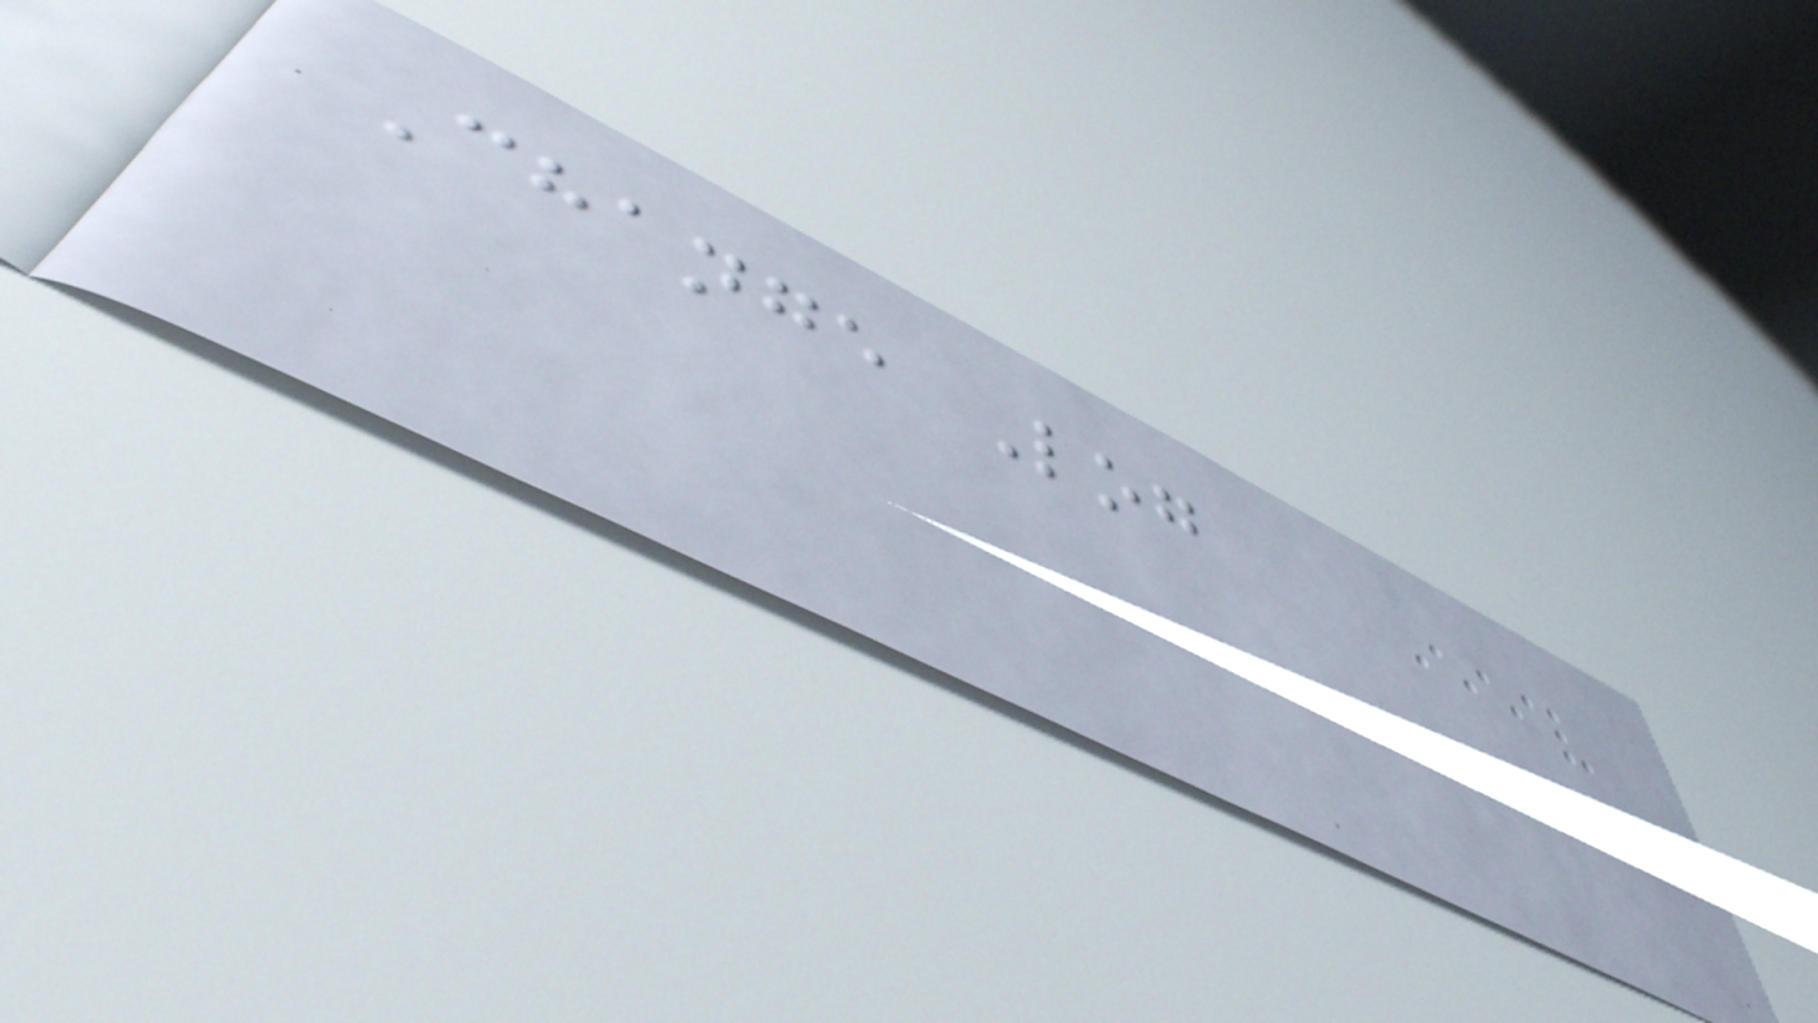Change Log
